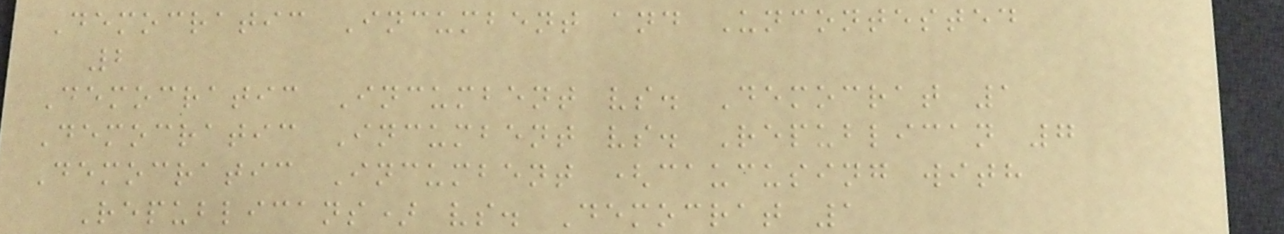Democratic Incumbent and Uncontested
2
Democratic Incumbent vs. Democrat 1
Democratic Incumbent vs. Republican 7
Democratic Incumbent (caucusing with
Republicans) vs. Democrat 1
